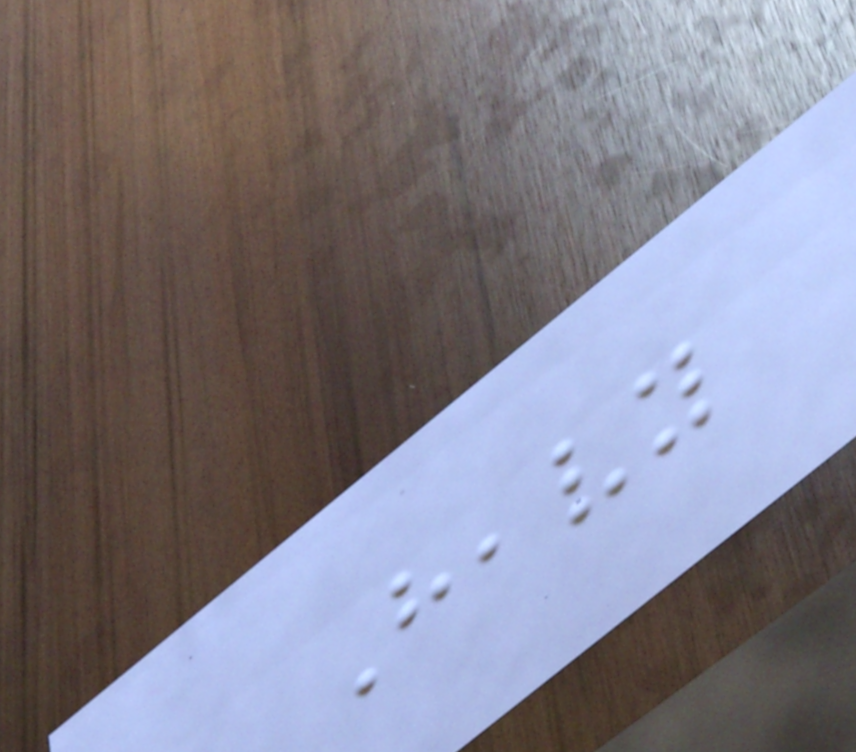Heavy
